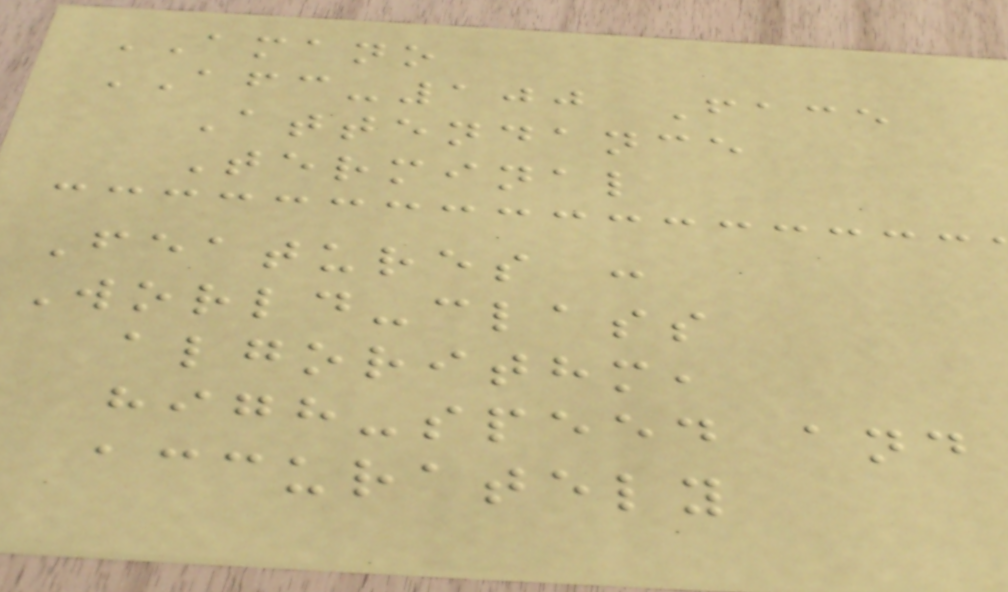AMANO
AFC-100 Face
Attendance
Terminal
Features :
World-class
algorithm,
high-speed and
accurately
